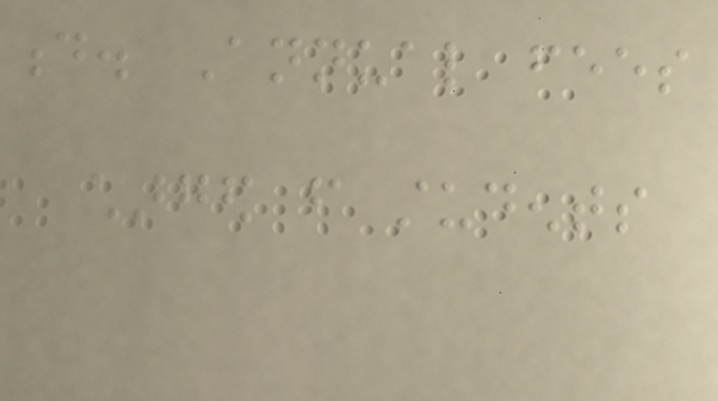d. Annual fees
charged from students
